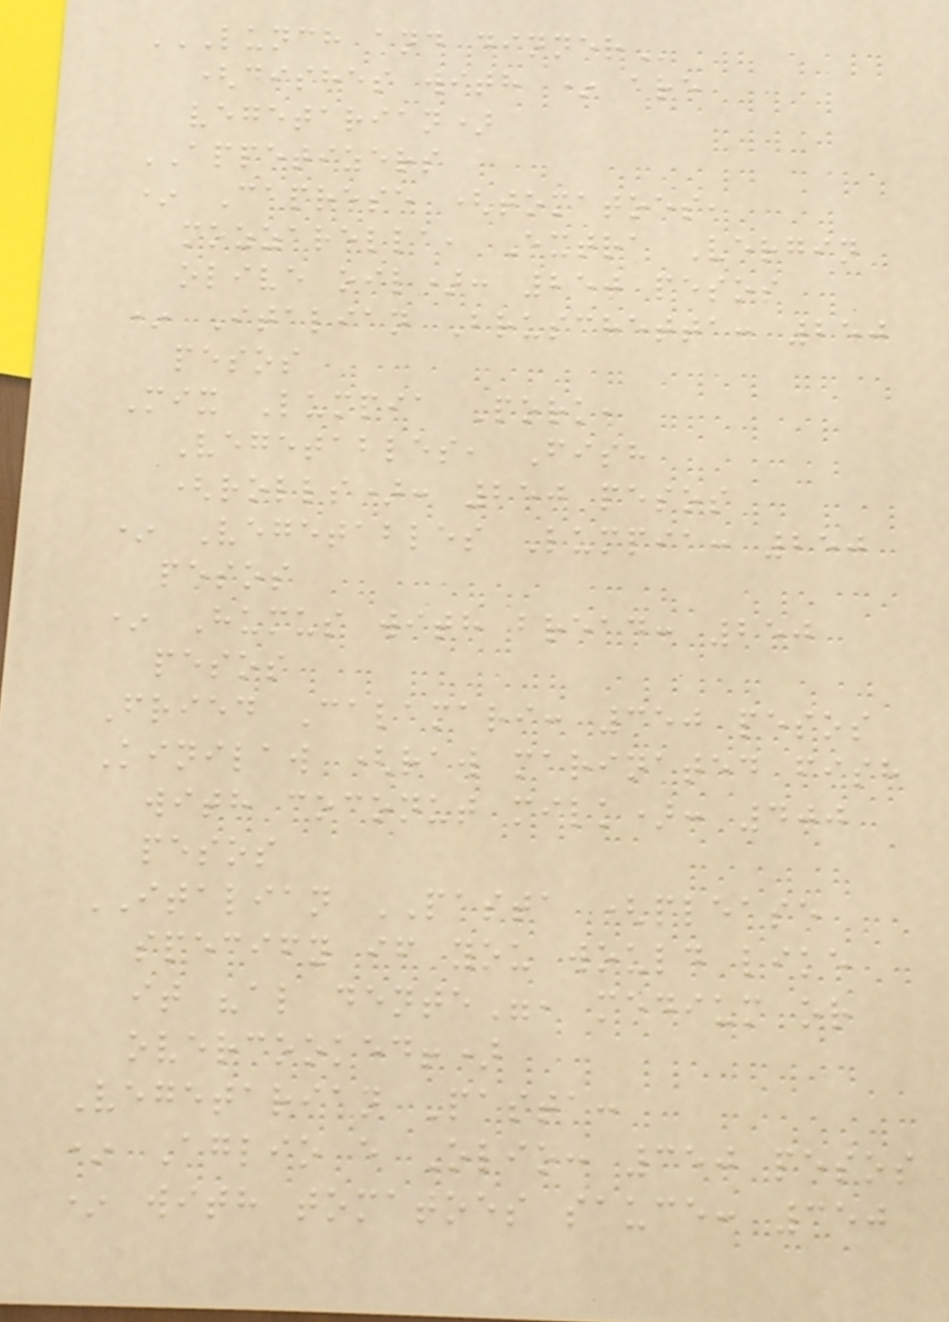LUNCH AND DINNER
(dishes with * are
vegetarian)
APPETIZERS
* Caprese (tomatoes,
mozzarella, Extra Vergin
olive oil): 250 pesos
* Italian Bruschetta: 250
pesos
Mix Lumpia Pork,
Vegetables, Fish
(rolls): 250 pesos
* Vegetables Lumpia: 250
pesos
* Humus with bread: 250
pesos
Fried Calamari: 350 pesos
Kinilaw (raw marinated fish
with coconut milk): 400
pesos
ITALIAN PASTA (please
specify if you would like
it "al dente", medium or
overcooked!)
Vegetarian Pasta:
* Aglio e Olio: 350 pesos
* with tomatoes sauce: 350
